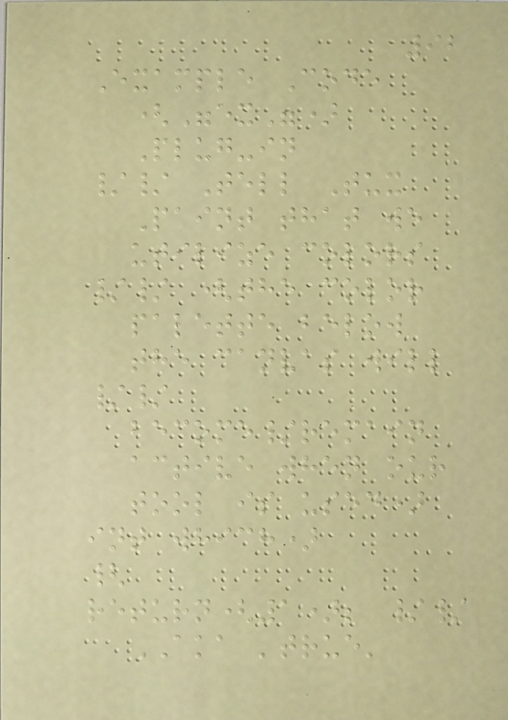92
Example Code
("ex")
Plug-in
// Tell Tux
Paint that we
utilize colors
// (the color
palette below
the canvas will
//
become/remain
active when our
tool is used)
int which)
{
return(1); //
AKA 'true'
